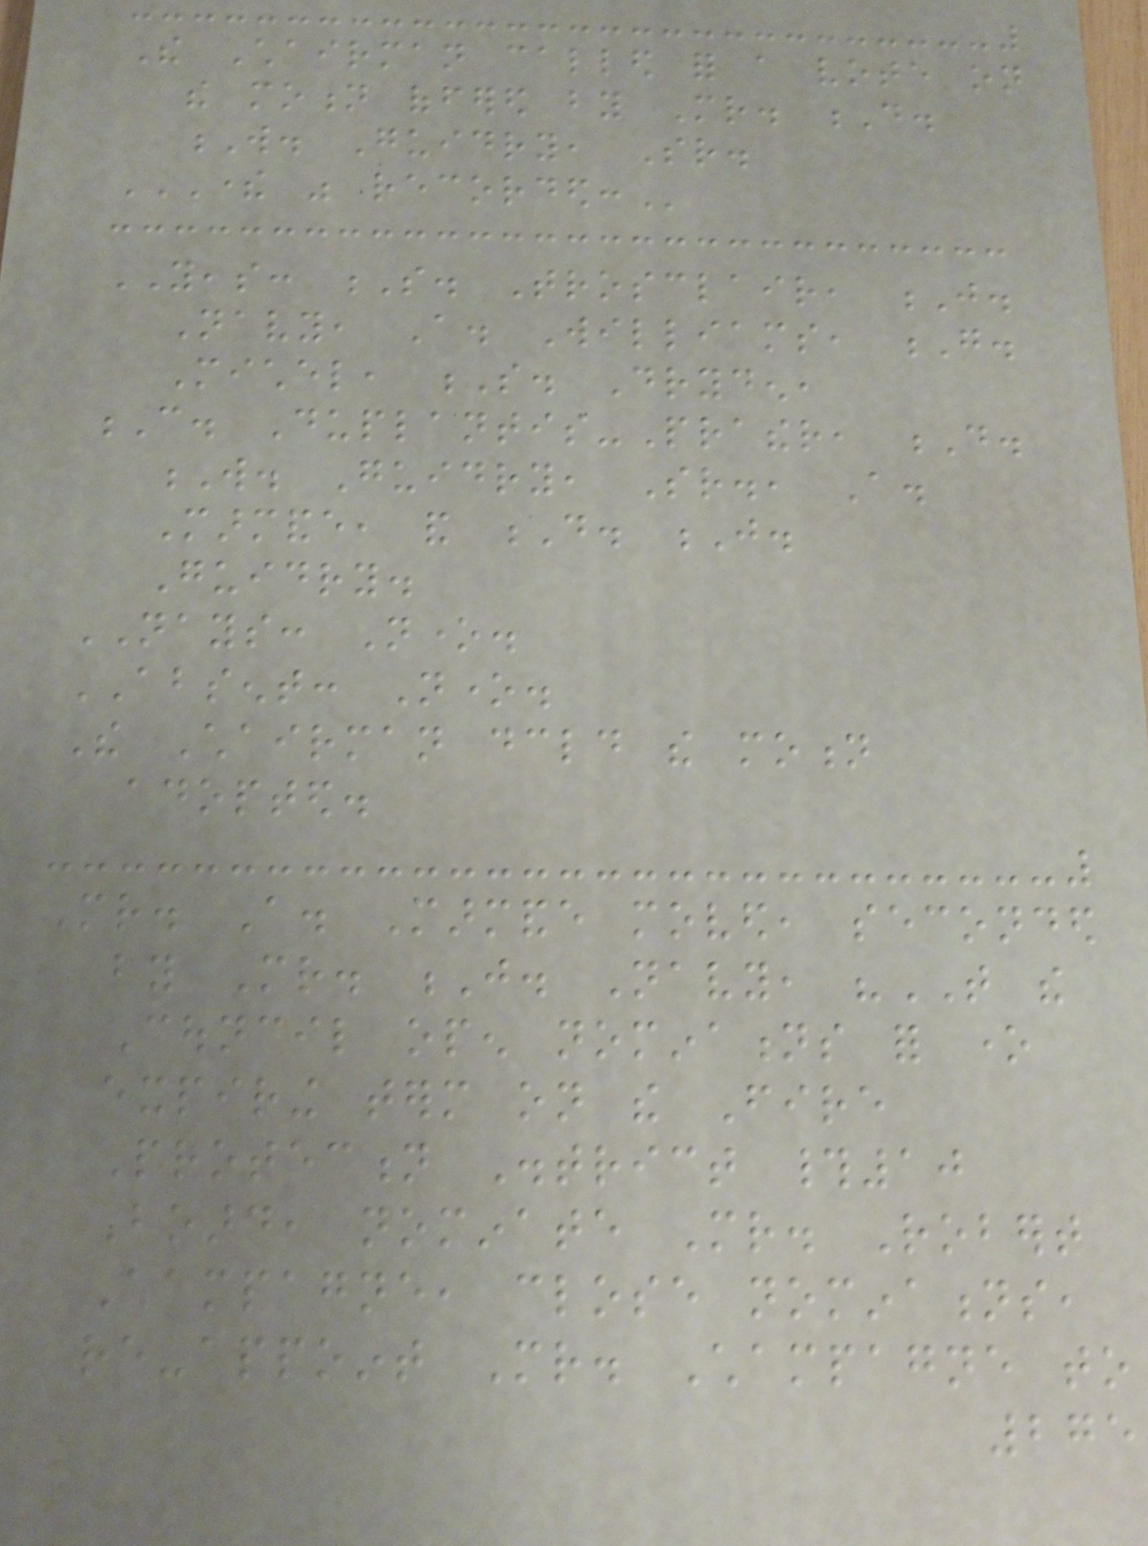The Chairman called for a vote on
the motion offered by Mr. D.
W. Guidry, Sr.
THERE WAS RECORDED:
YEAS: S. Trosclair, J.
Navy, A. Williams, G.
Michel, S. Dryden,
C. Duplantis-Prather, D.
W. Guidry, Sr., A.
Marmande, and D. J.
Guidry.
NAYS: None.
ABSENT: None.
The Chairman declared the motion
adopted.
Mr. A. Marmande moved, seconded
by Mr. J. Navy, "THAT the
Council open nominations for one
expiring term on the Fire
Protection District #10
Board, nominate Mr. Robert
Champagne, close nominations,
re-appoint Mr. Champagne to
275
